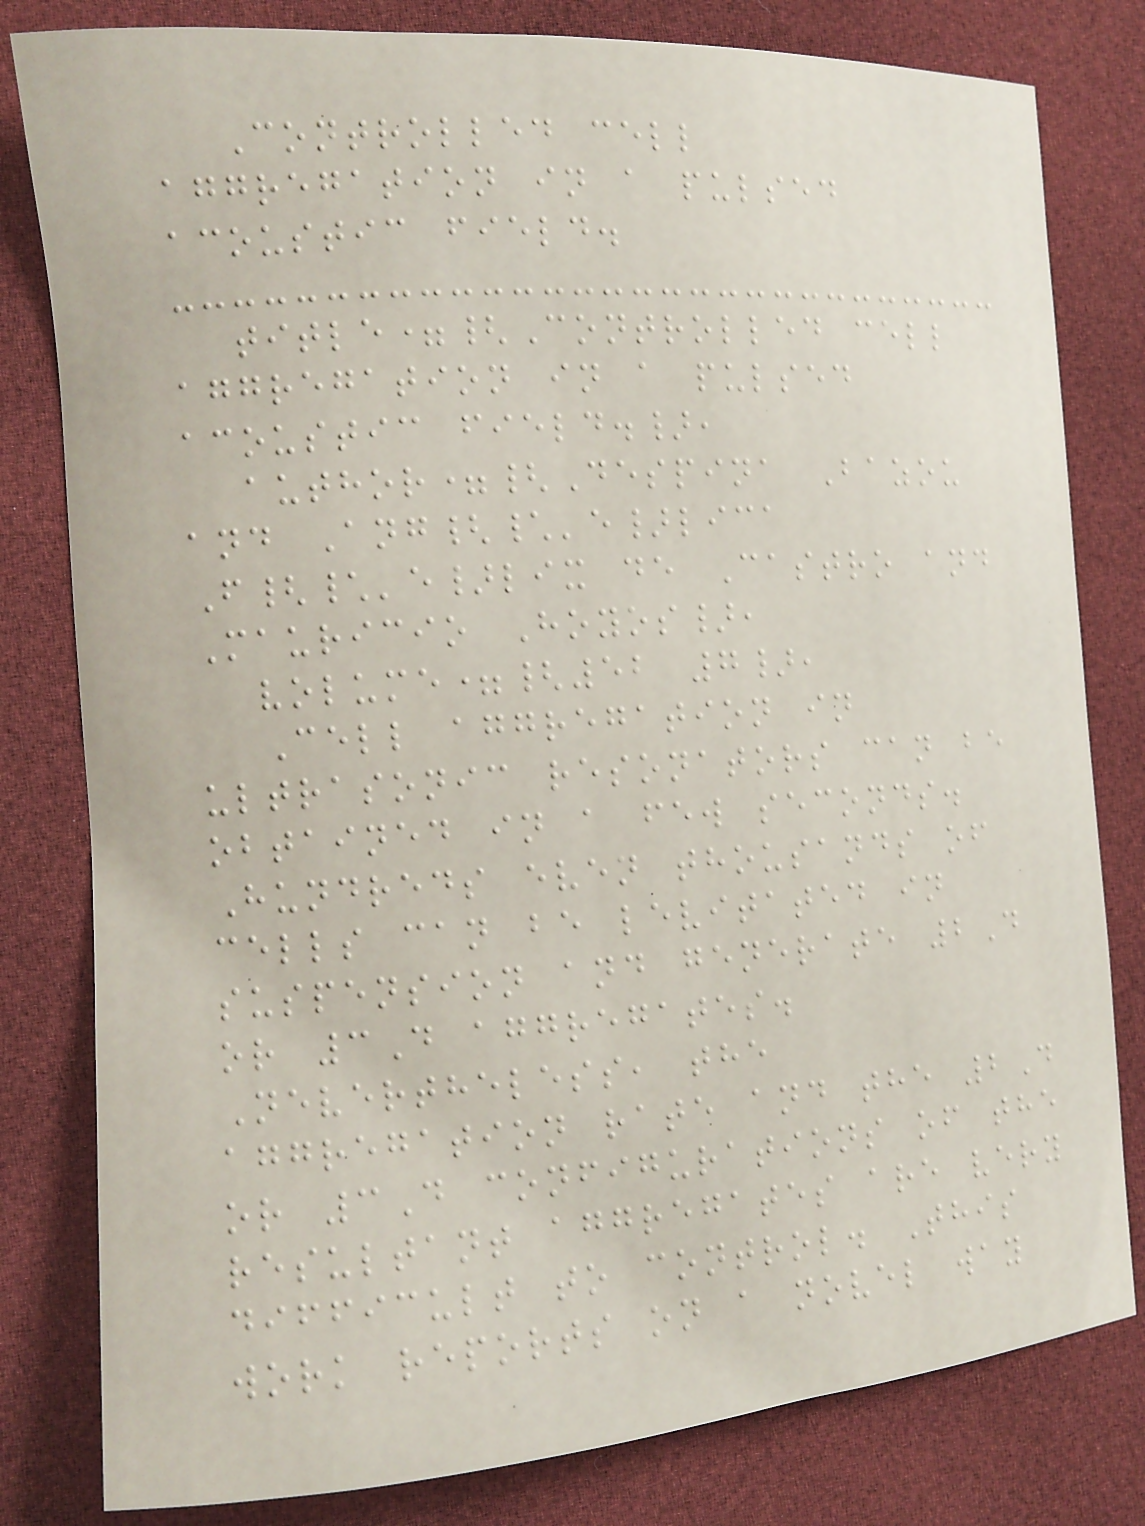Controlled cell
aggregation in a pulsed
acoustic field.
title={Controlled cell
aggregation in a pulsed
acoustic field.},
author={Despina Bazou
and Ang{\'e}lica
F{\'e}lix de Castro and
Mauricio Hoyos},
volume={52 7},
Cell aggregation in
ultrasonic resonators can be
obtained in a few seconds.
Hundreds even thousands of
cells can be levitated in
suspension and generate 2D
or 3D aggregates.
Nevertheless, the
aggregation rate and the 2D
or 3D configurations of the
resultant aggregates are very
difficult to control. This
work reports on a novel way
